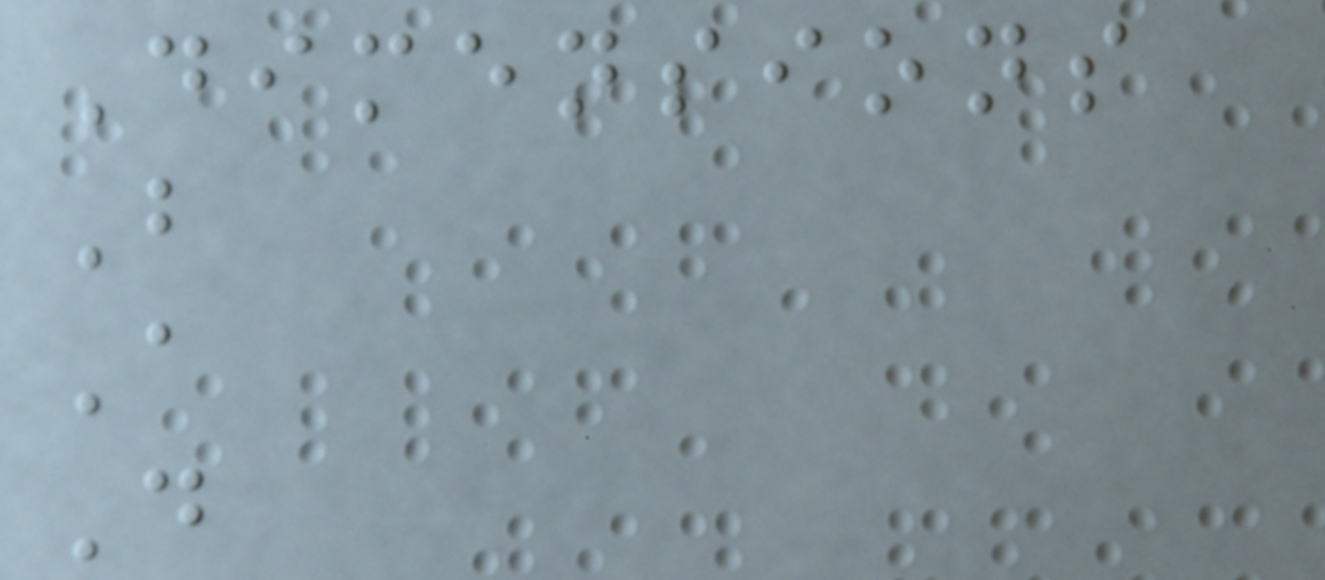Dimensions
B
A
D
